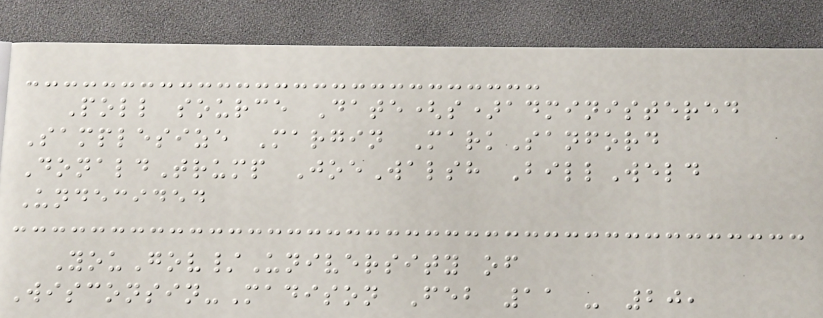Poll source Date(s)administered
Samplesize Margin MarkSanford
DonaldTrump JoeWalsh BillWeld
Undecided
YouGov/University of
Wisconsin-Madison Feb 11 - 20,
